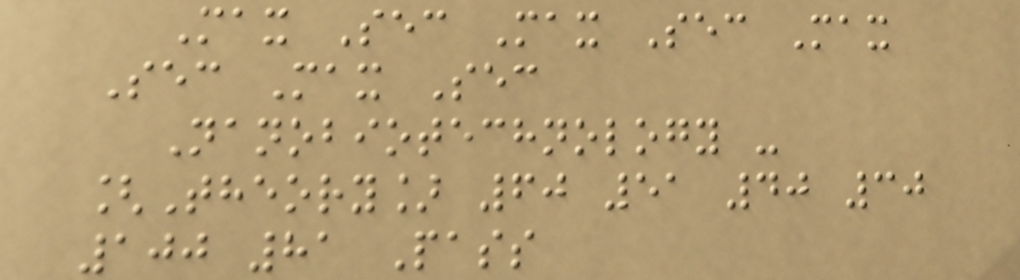Max Sec Max Sec Max
Sec Max Sec
Nanobiotechnology -
[Theory] 60 51 40 30
100 81 Pass
